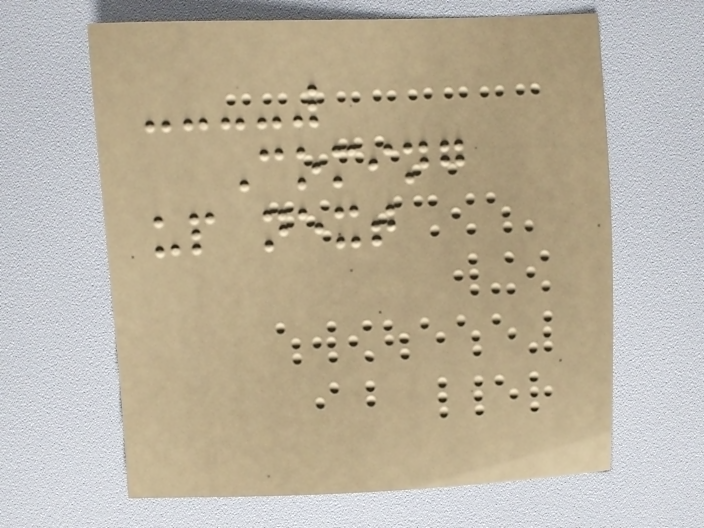Coming
up next
